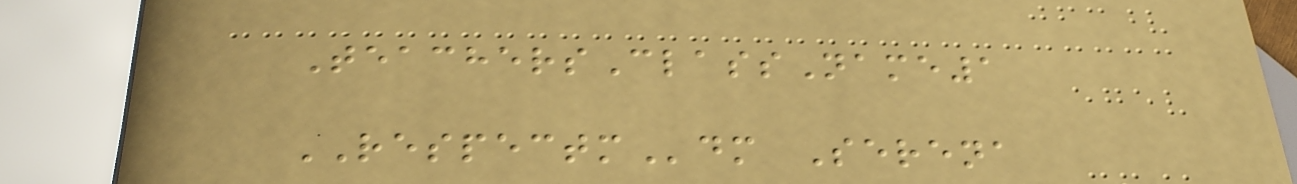TeachersClassName1
RESPECTMdm Serena
